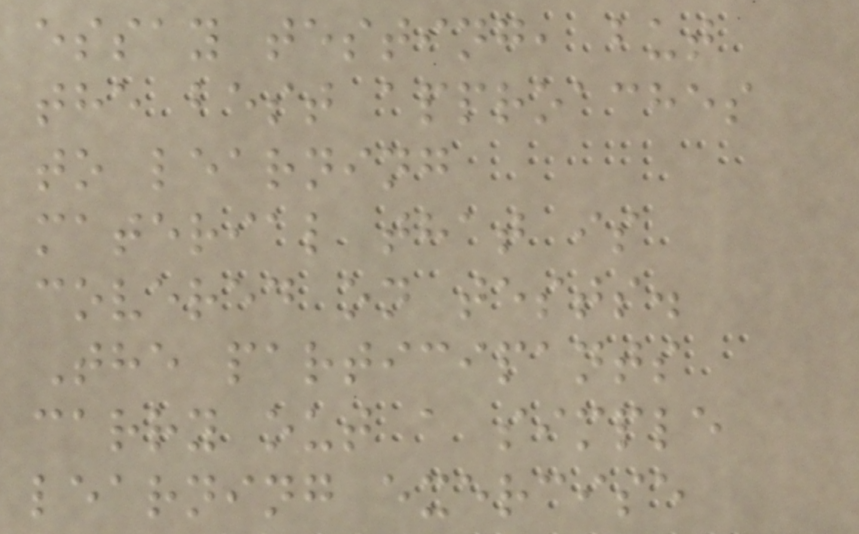essay testing, but
the best approaches
to learning
material that is
covered on tests.
The participants
carry out a simple
learning exercise
